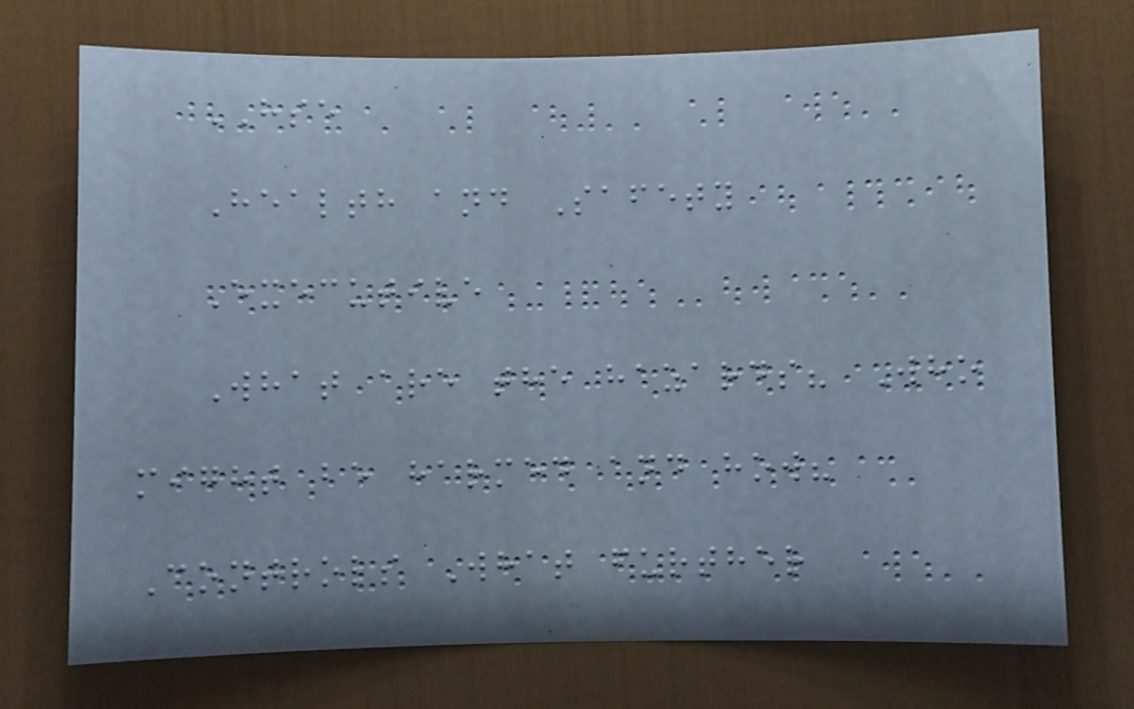HSE
Health and Safety
Executive
What are the hazards? Who
might be harmed and how?
Controls What further
